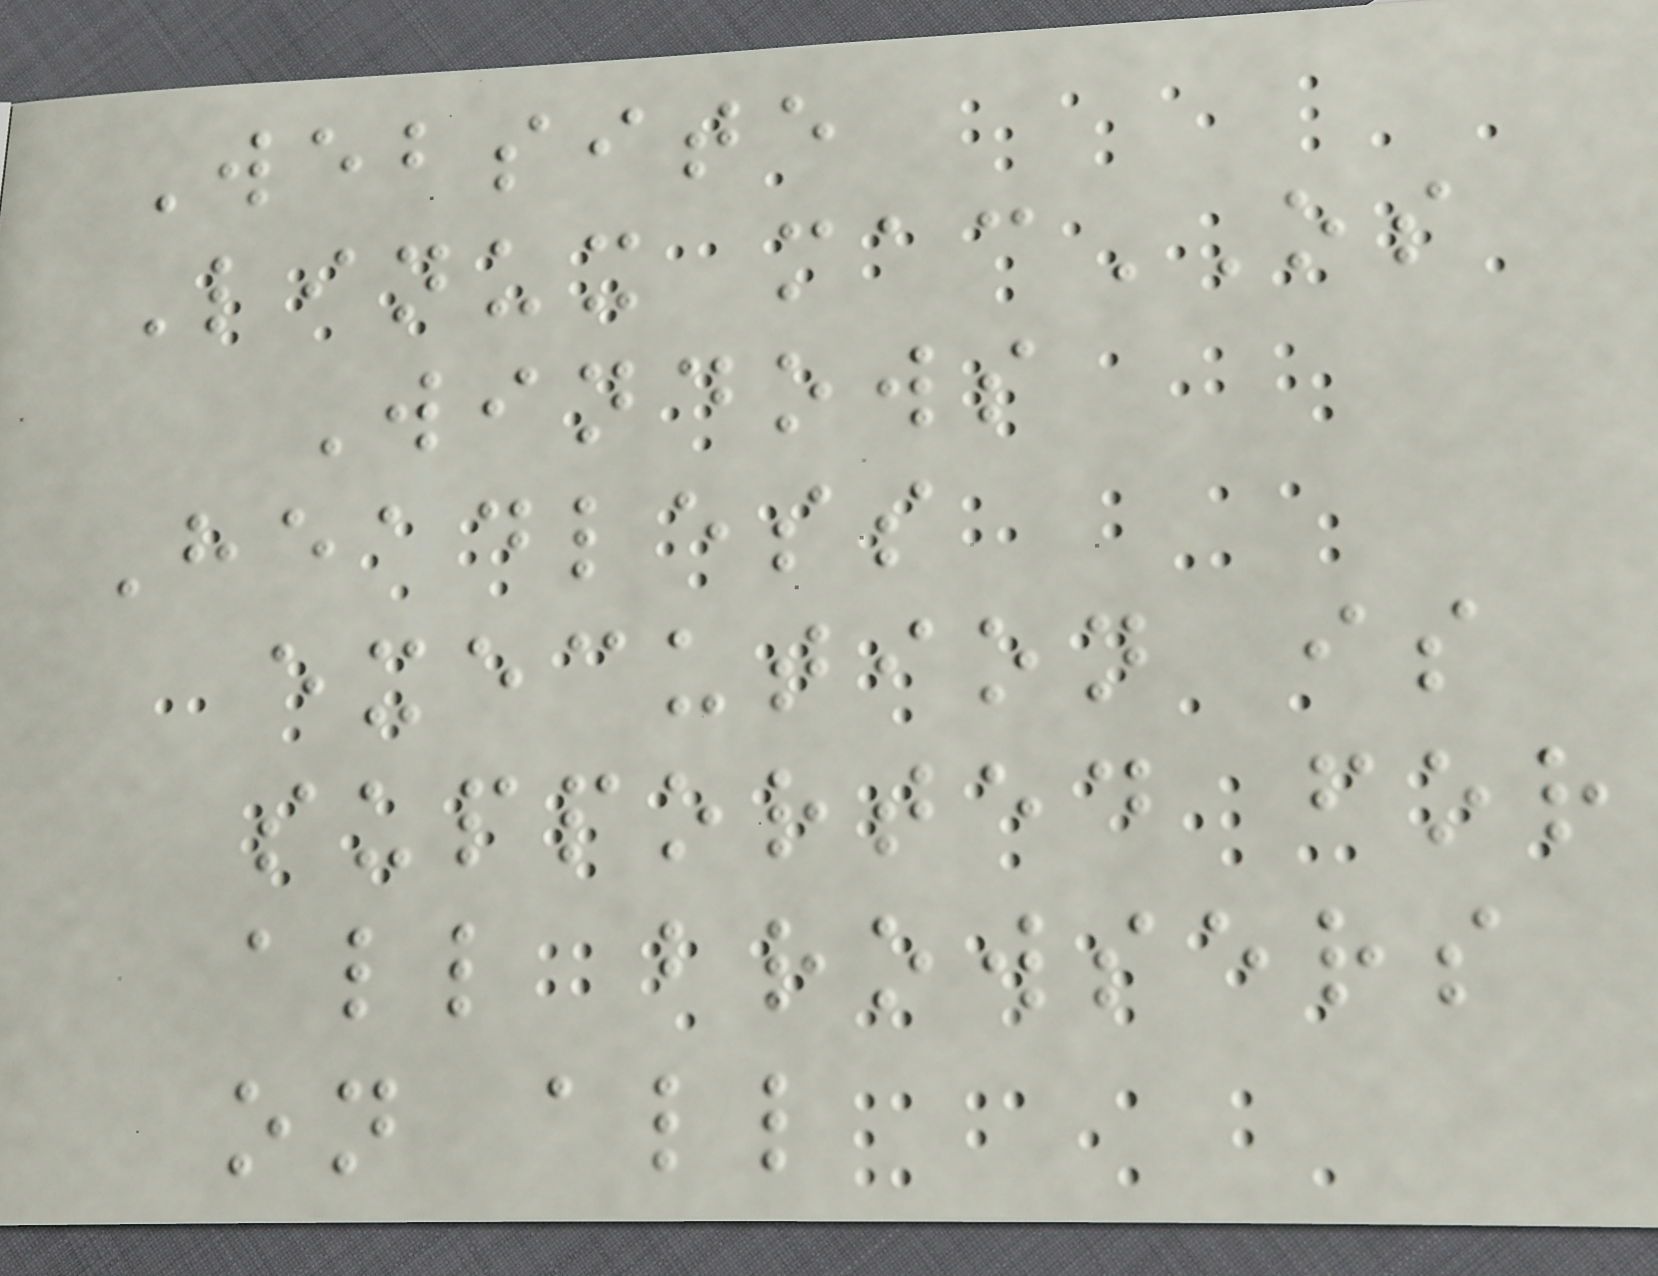Website
Linux macOS
Windows
Headless
execution is
supported for
all browsers
on all
